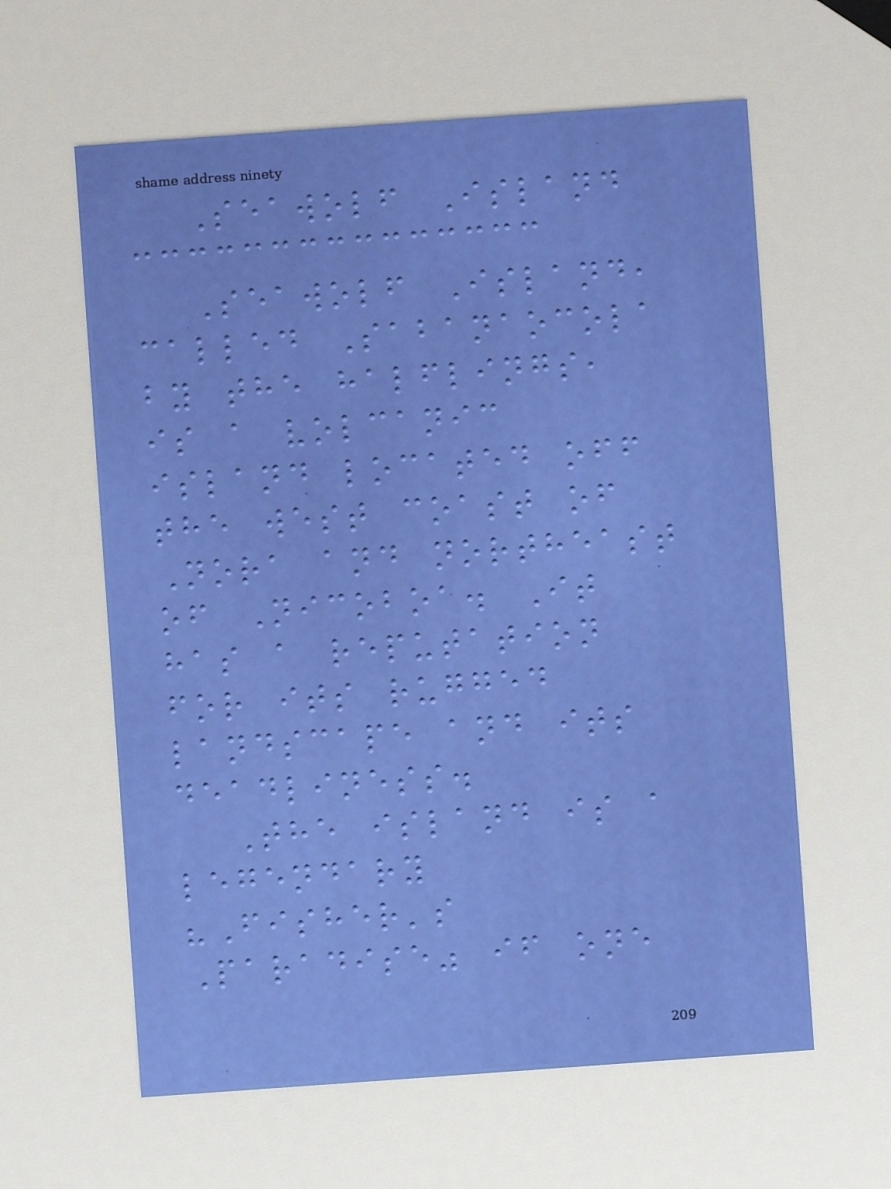Seawolf Island
Seawolf Island,
called Sabanaocola
by the halflings,
is a volcanic
island located off
the west coast of
Nora and northeast
of Nicoboa. It
has a reputation
for its rugged
landscape and its
deadliness.
The island is a
legendary
"Fisher's
Paradise" if one
